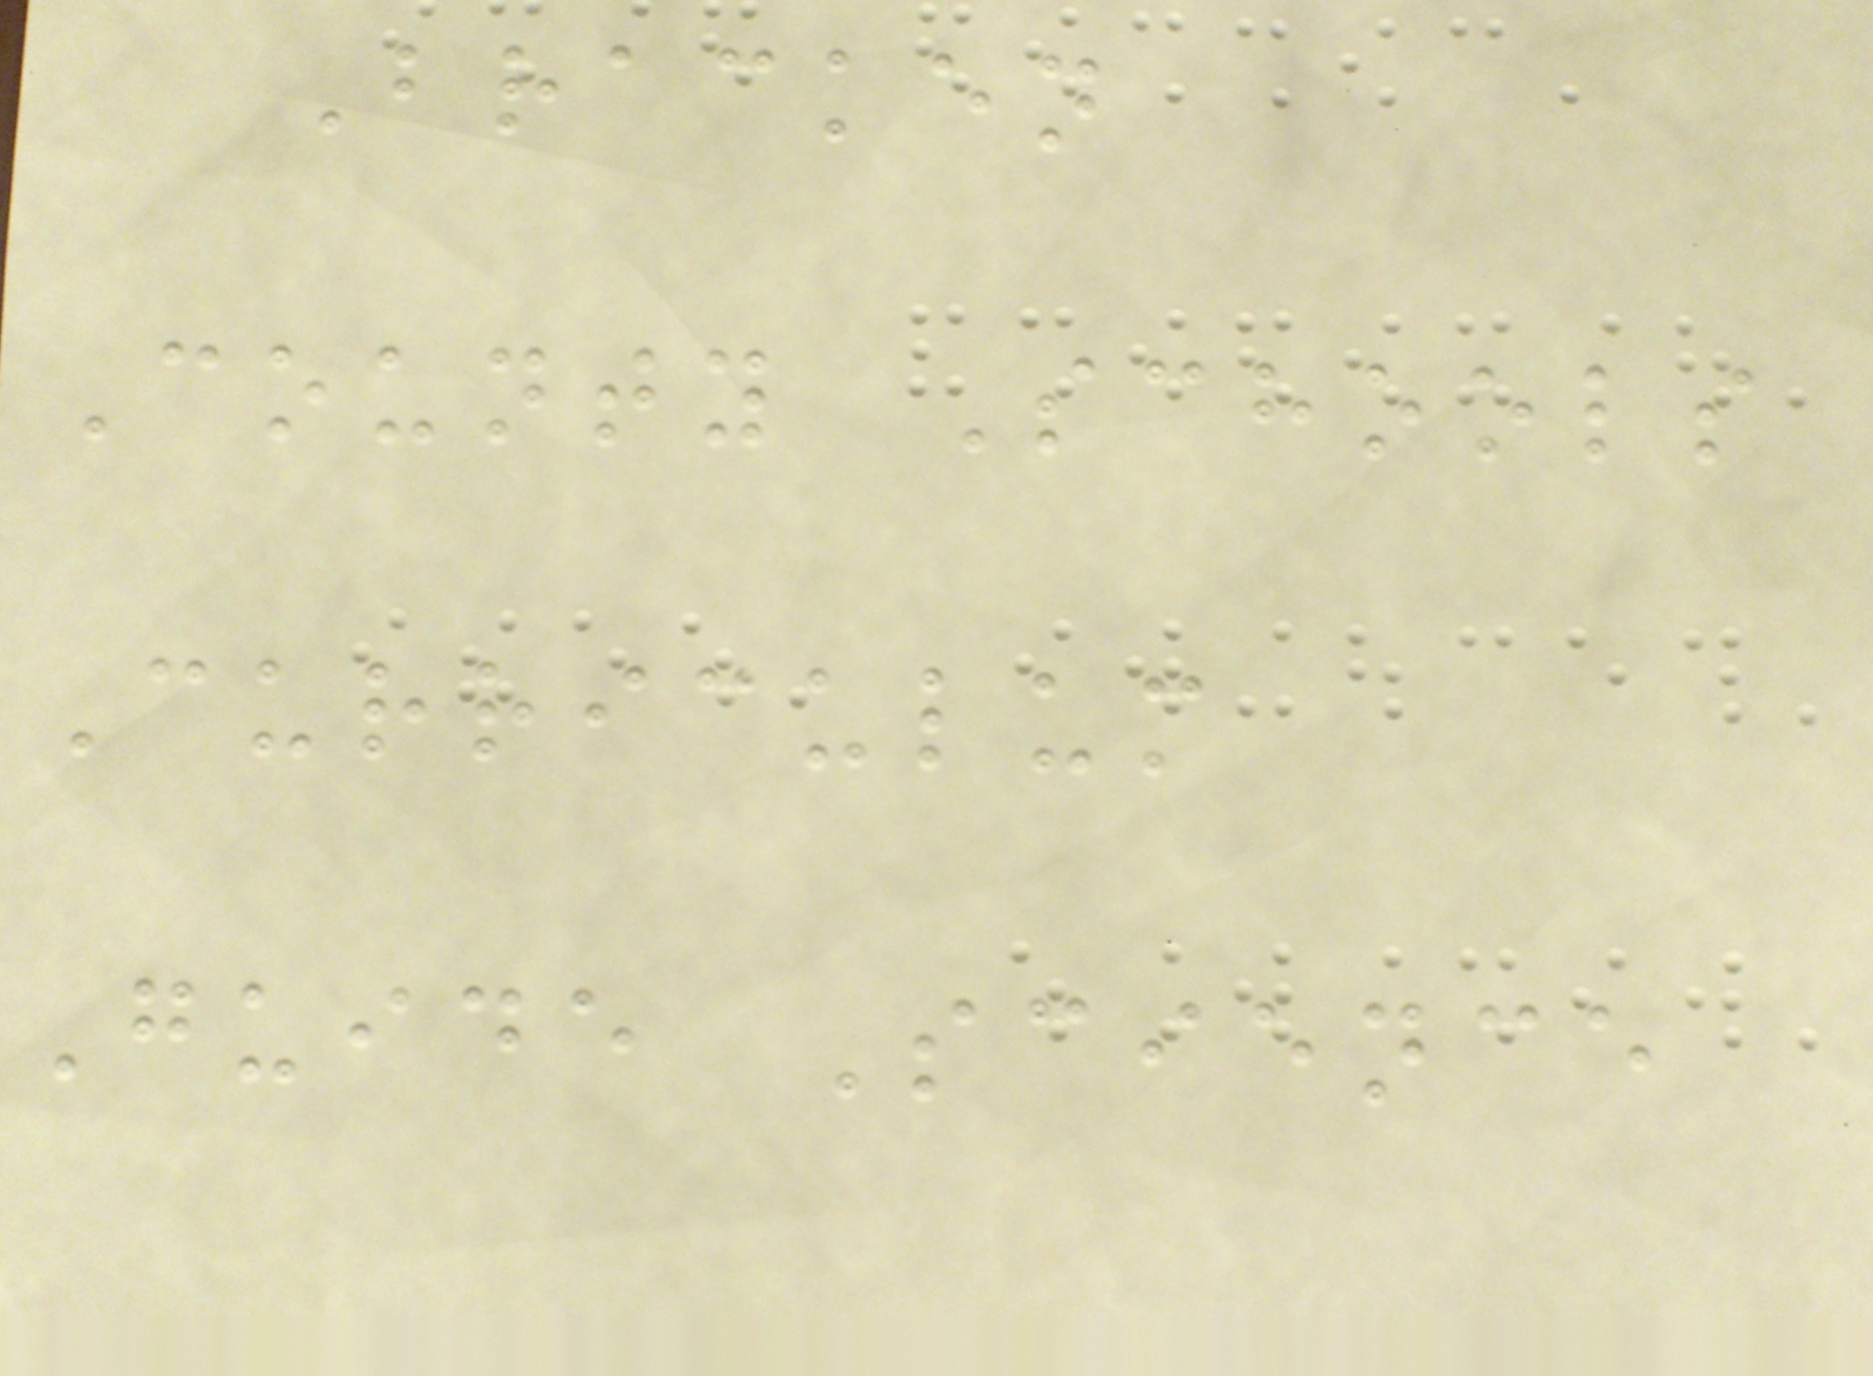Bracken
County Schools
Curriculum
Guide Science
